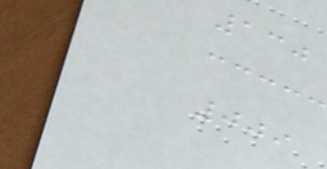130
009
